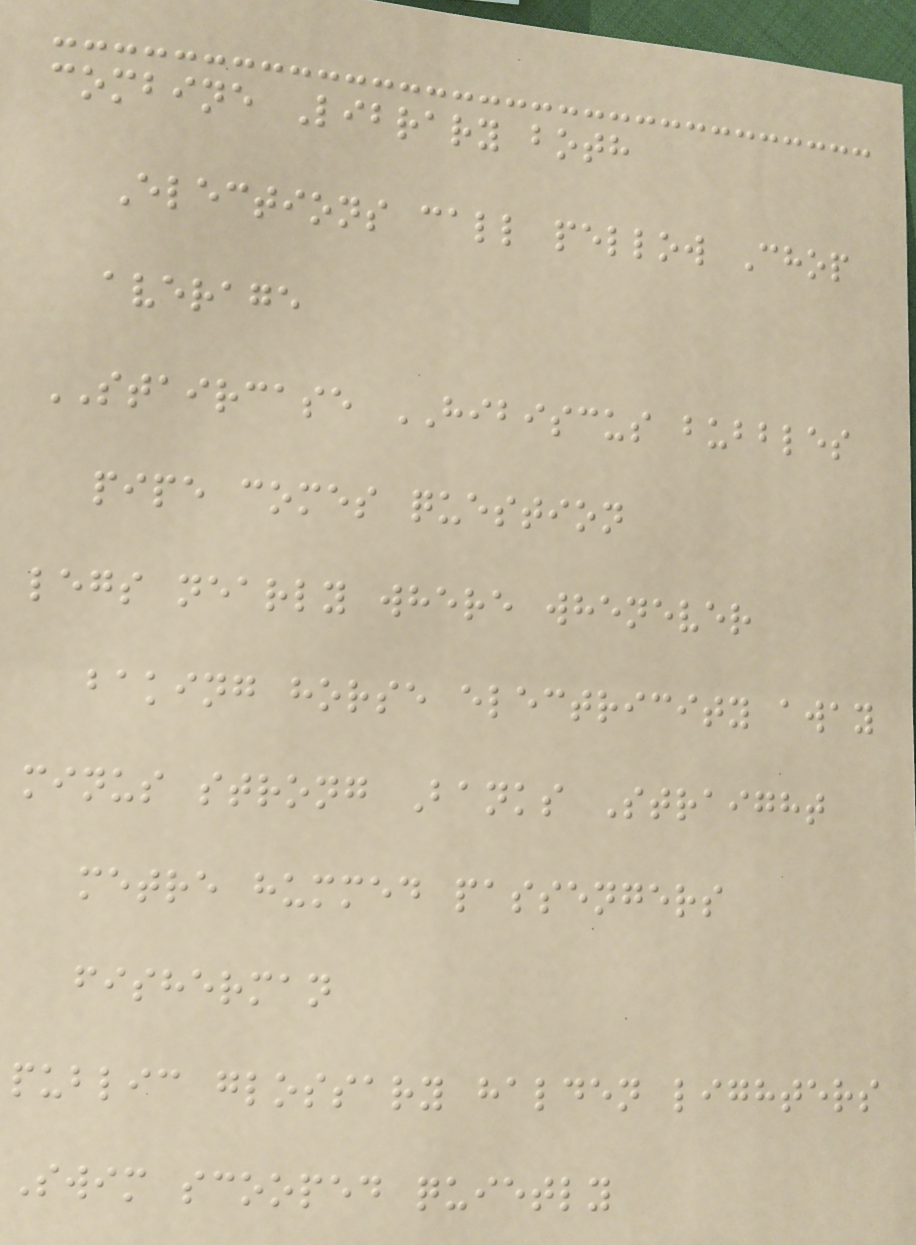combine Library both
Elections call pellow Chop
average
STAIRCASE HIBISCUS bubbles
pipe comes question
legs nearly where whenever
baking horse electricity away
minus strong Banks Straight
metre hummed passengers
fisherman
public glossary halden lighters
Swim scooped quietly
